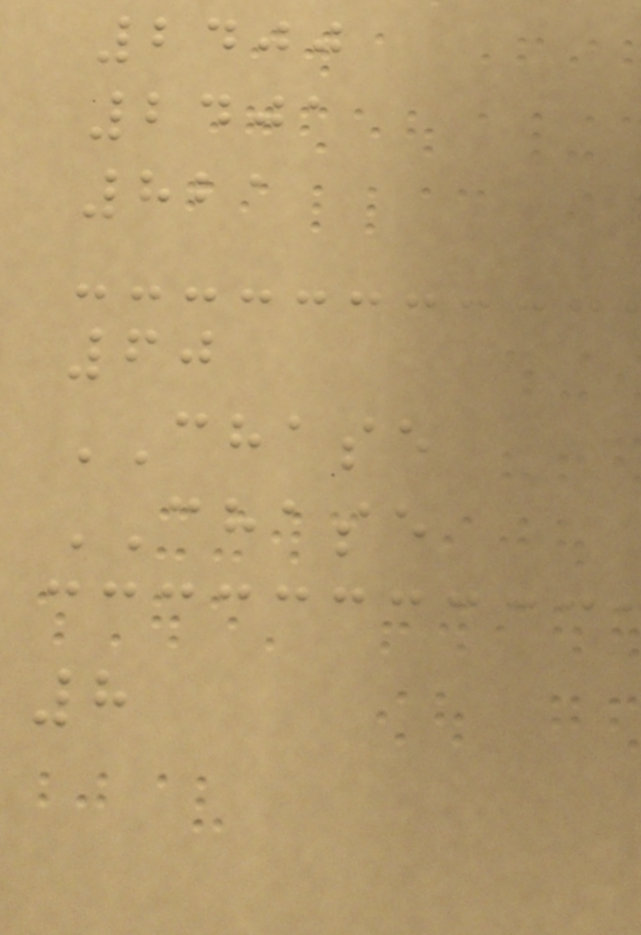2400
2401
821
60
CHASE
CHASE
8
